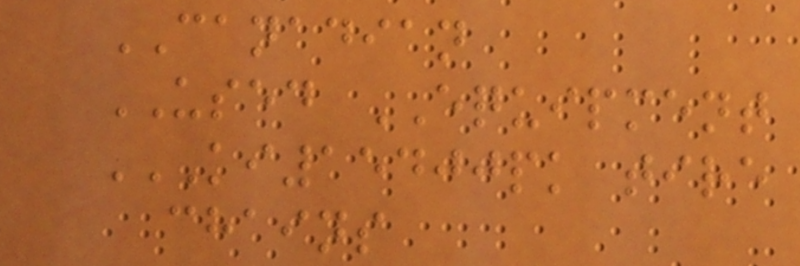CANADIAN
USED EQUIPMENT
KI15400PK TIRE
CHAINS
